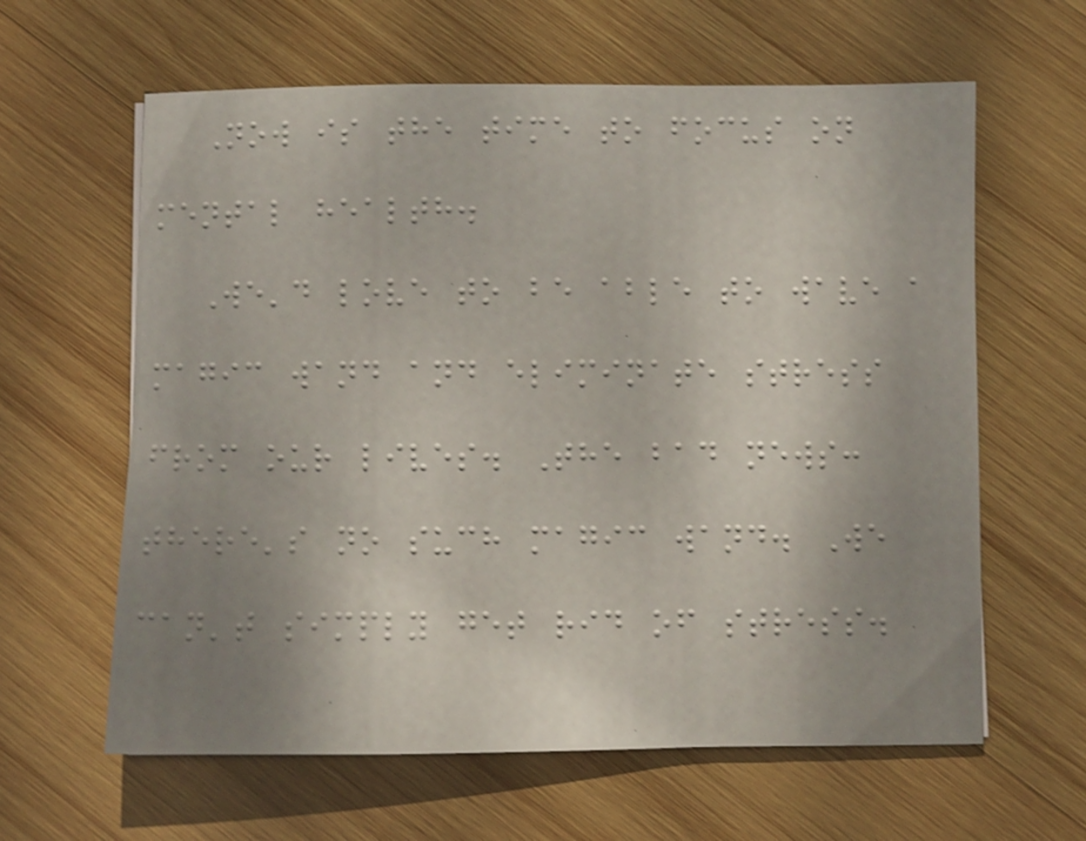Now is the time to focus on
mental health.
We'd love to be able to wave a
magic wand and eliminate stress
from our lives. The bad news:
there's no such magic wand. We
can't simply get rid of stress.
